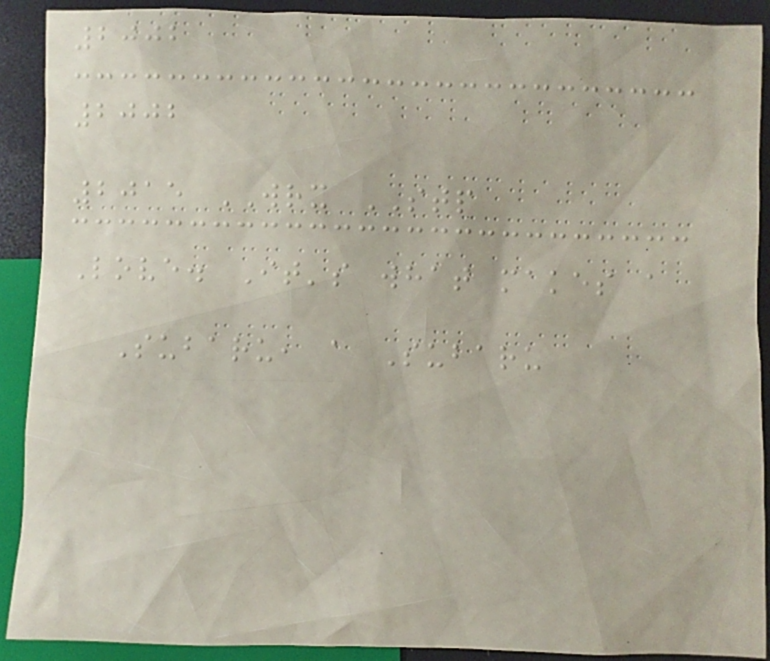2002
2002
2015 WRX STP
Love. It's what makes a
Subaru, a Subaru
